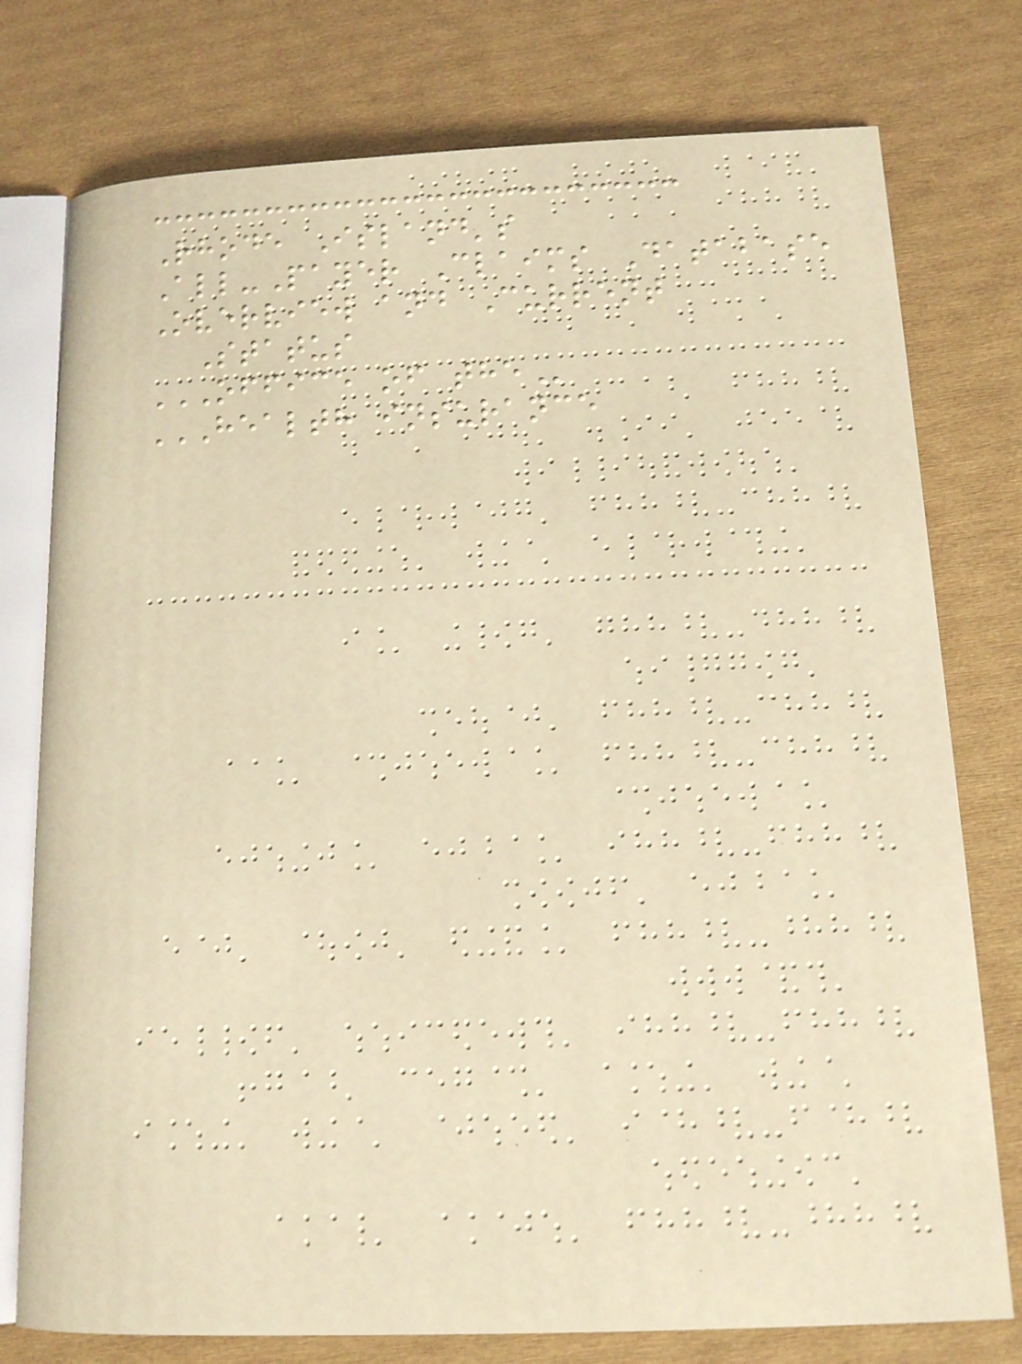Rhode Island's
All-Payer Claims Database
Overview and Current
Status
OFFICE OF THE
HEALTH INSURANCE
